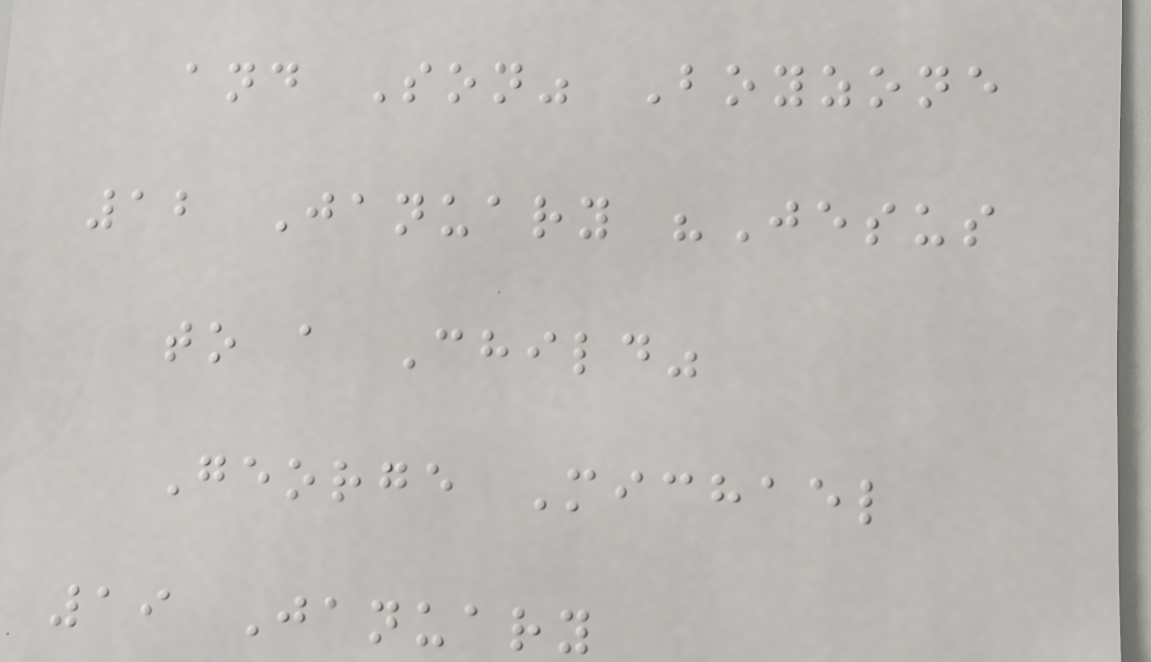and Son" Boyzone
12 January "Jesus
to a Child"
George Michael
19 January
